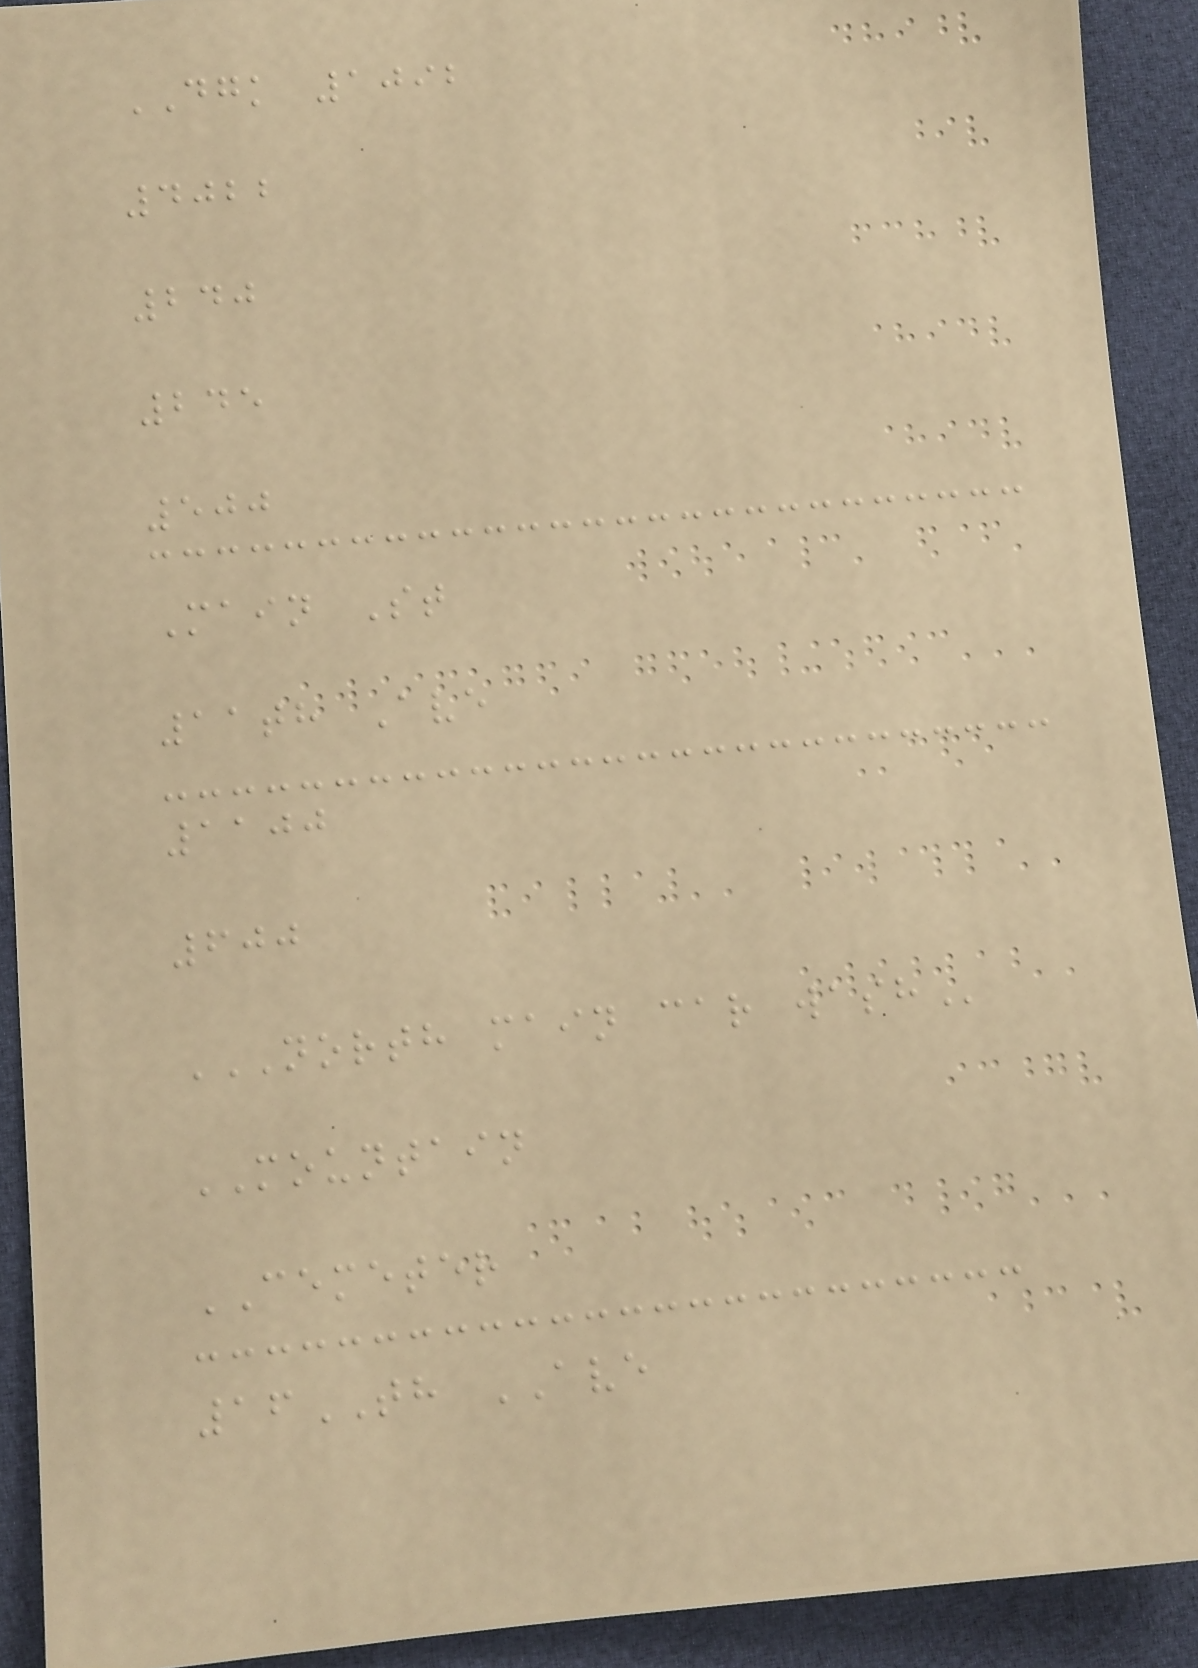DGK 1092
4022
240
245
500
Main St
11th Ave
1100
600
NORTH MAIN CAR WASH
MOUNTAIN
CEMETER
16TH AVE
